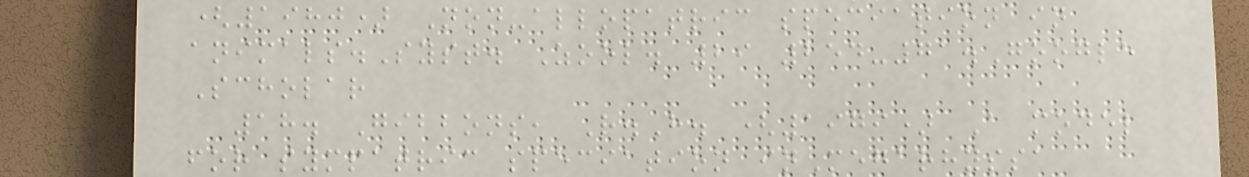(1980) Non-allopatric speciation in
animals.Syst. Zool. 29 254-71.Google
Scholar
18. Gibbons, R.H. (1979) A model
for sympatric speciation inMegarhyssa
